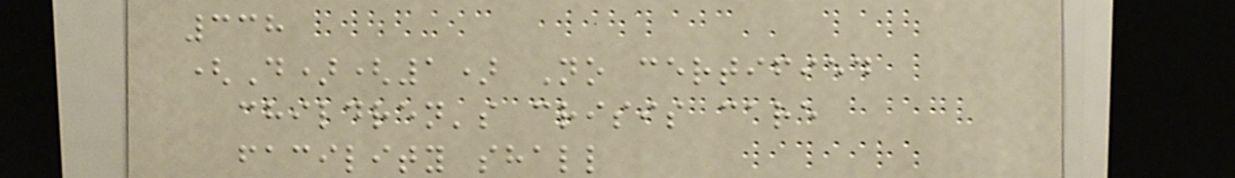338
(D)(1) No certified
children's crisis care
facility shall
